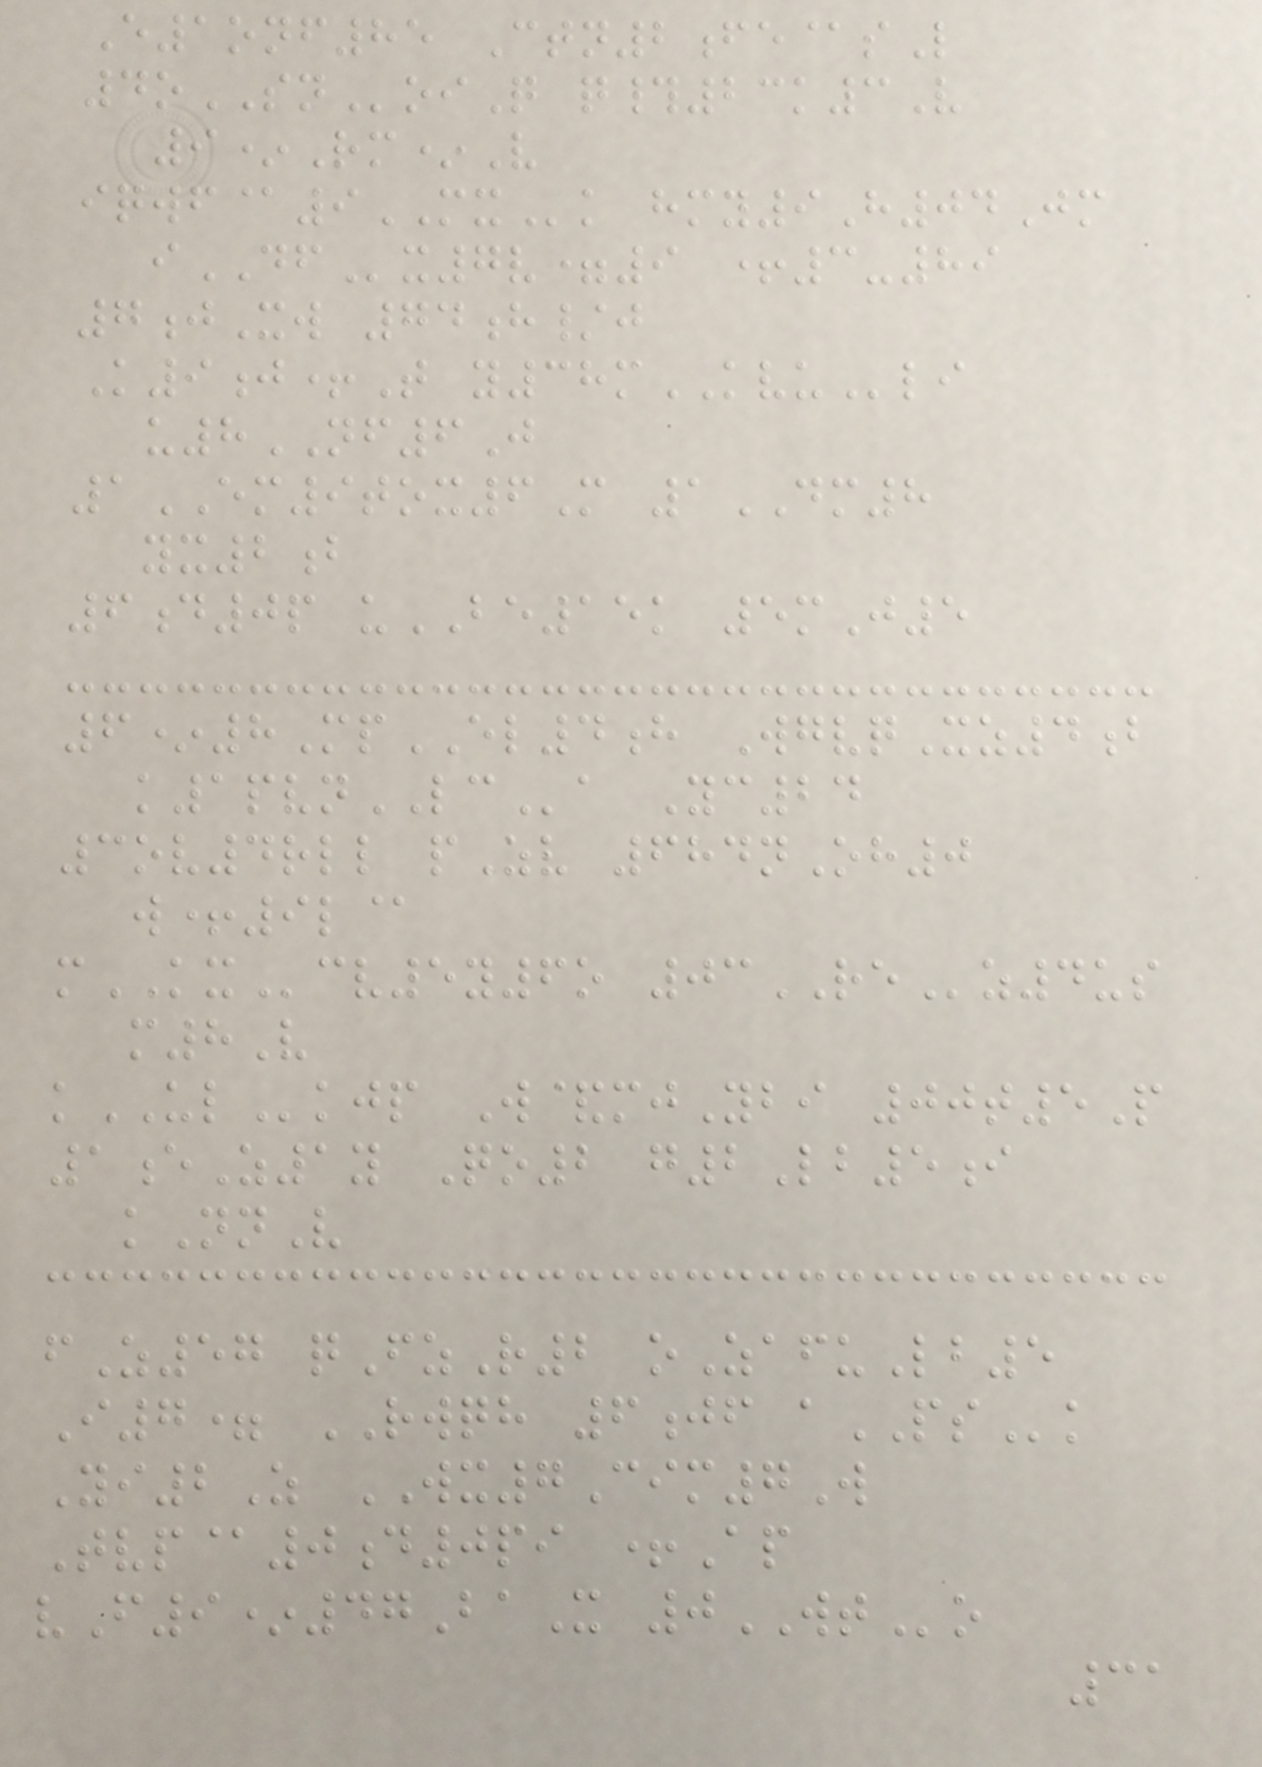E1onf85 Ctn2fe@sL
4oSNoiQ q#23k3V
9*Rm*V
iqwf@9MXk hmy9H04Jm
iDFx7v=9 +3-89
7jXw 74h/j
K9j+T y38mKVUli
u8NF6J
1EM9tox6M 1DM8
yx2b
6d0p uBE15k 5mJ5
6*8MpEL4h WgvqXz4b
k1pvnLCa Yc24
3ov4rll pZv 684nOh0
w+9l@
mKXcv5y6o 03REz4us
m8V
kULkjp W&mjYbi 00t5P
1eZ1y Qo2 g2Lb5i
kNnV
fZ57 qFzR2 oZafuLb5
I7= RWQH 6jf aPSk
Yi2Z WX7Cim7W
Tvp@0d0pi +Ap
vF9*47BaX 0WTo
31
